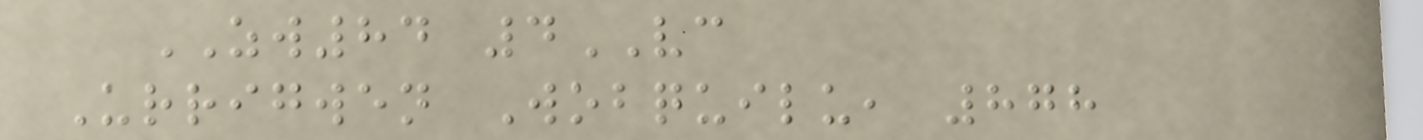ZW84 4VC
Urrigwen Wobquilu, 878
